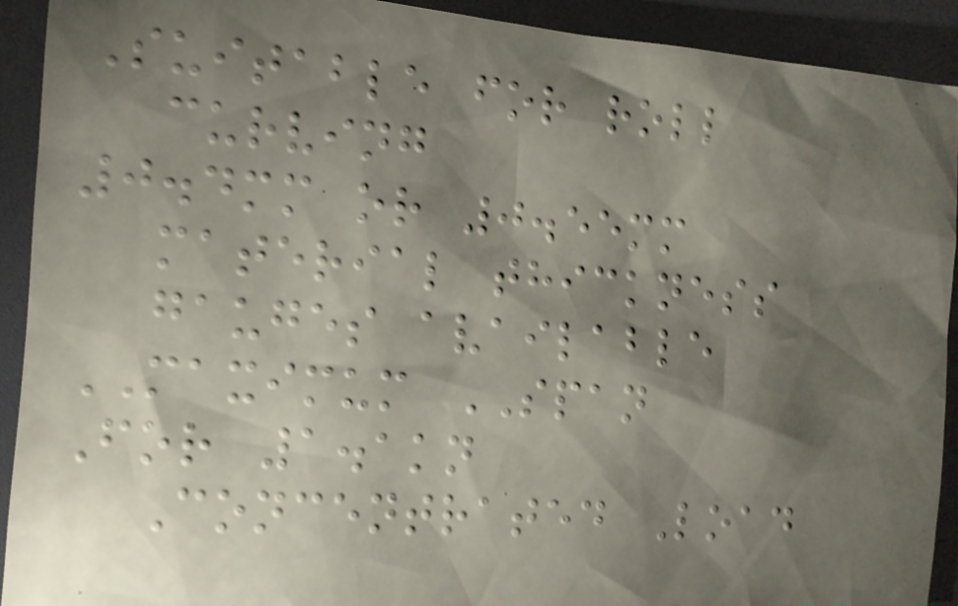Suitable for roll
curving
0.4mm or 0.55mm
material thickness
gauges available
MAXIMUM SPAN
For 1.1kn
Concentrated Load
